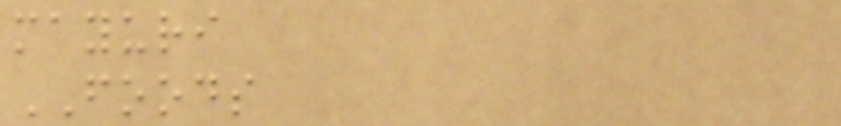mayuri
FOODS
